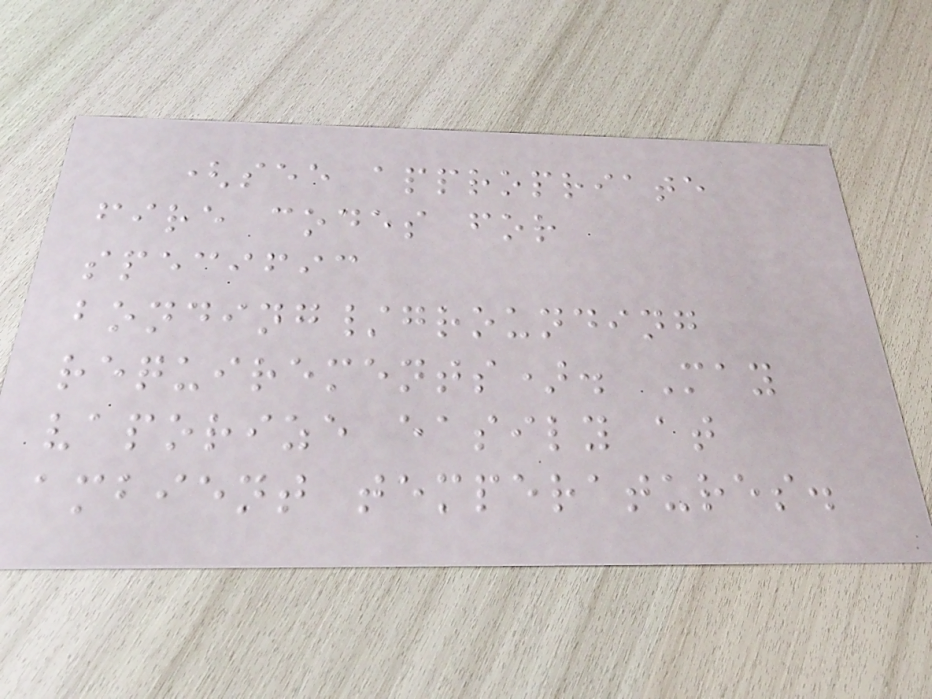(see appropriate
fire codes for
specific
bonding/grounding
requirements). May
vaporize easily at
ambient temperatures.
